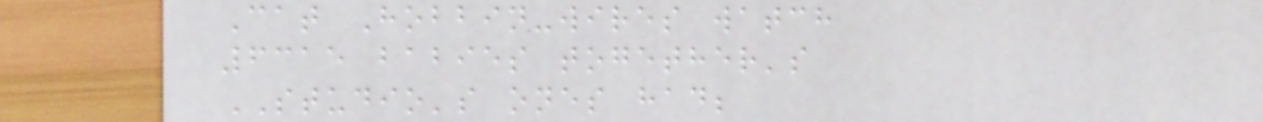Cat Hobbin-wires watch
6315 babies together's
STUDIO's ones had;
